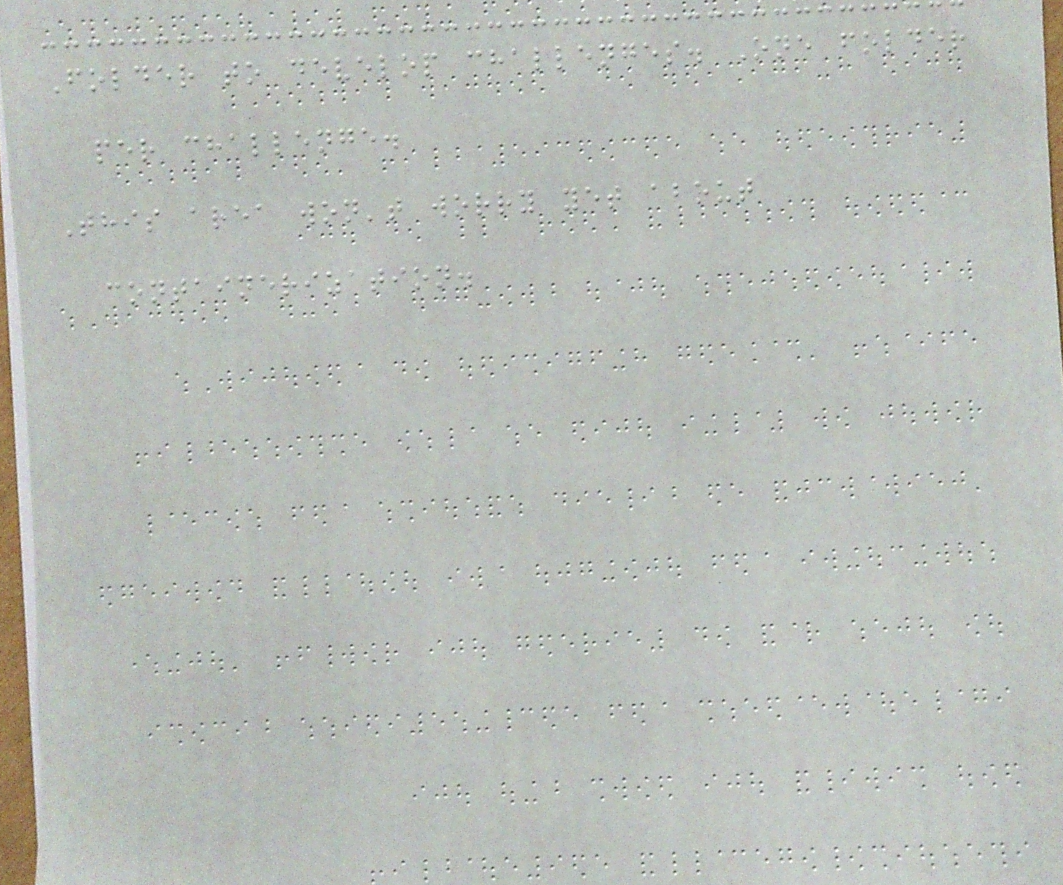Folder to develop challenges. One folder
per challenge.
This area won't worry yet about
containerization.
